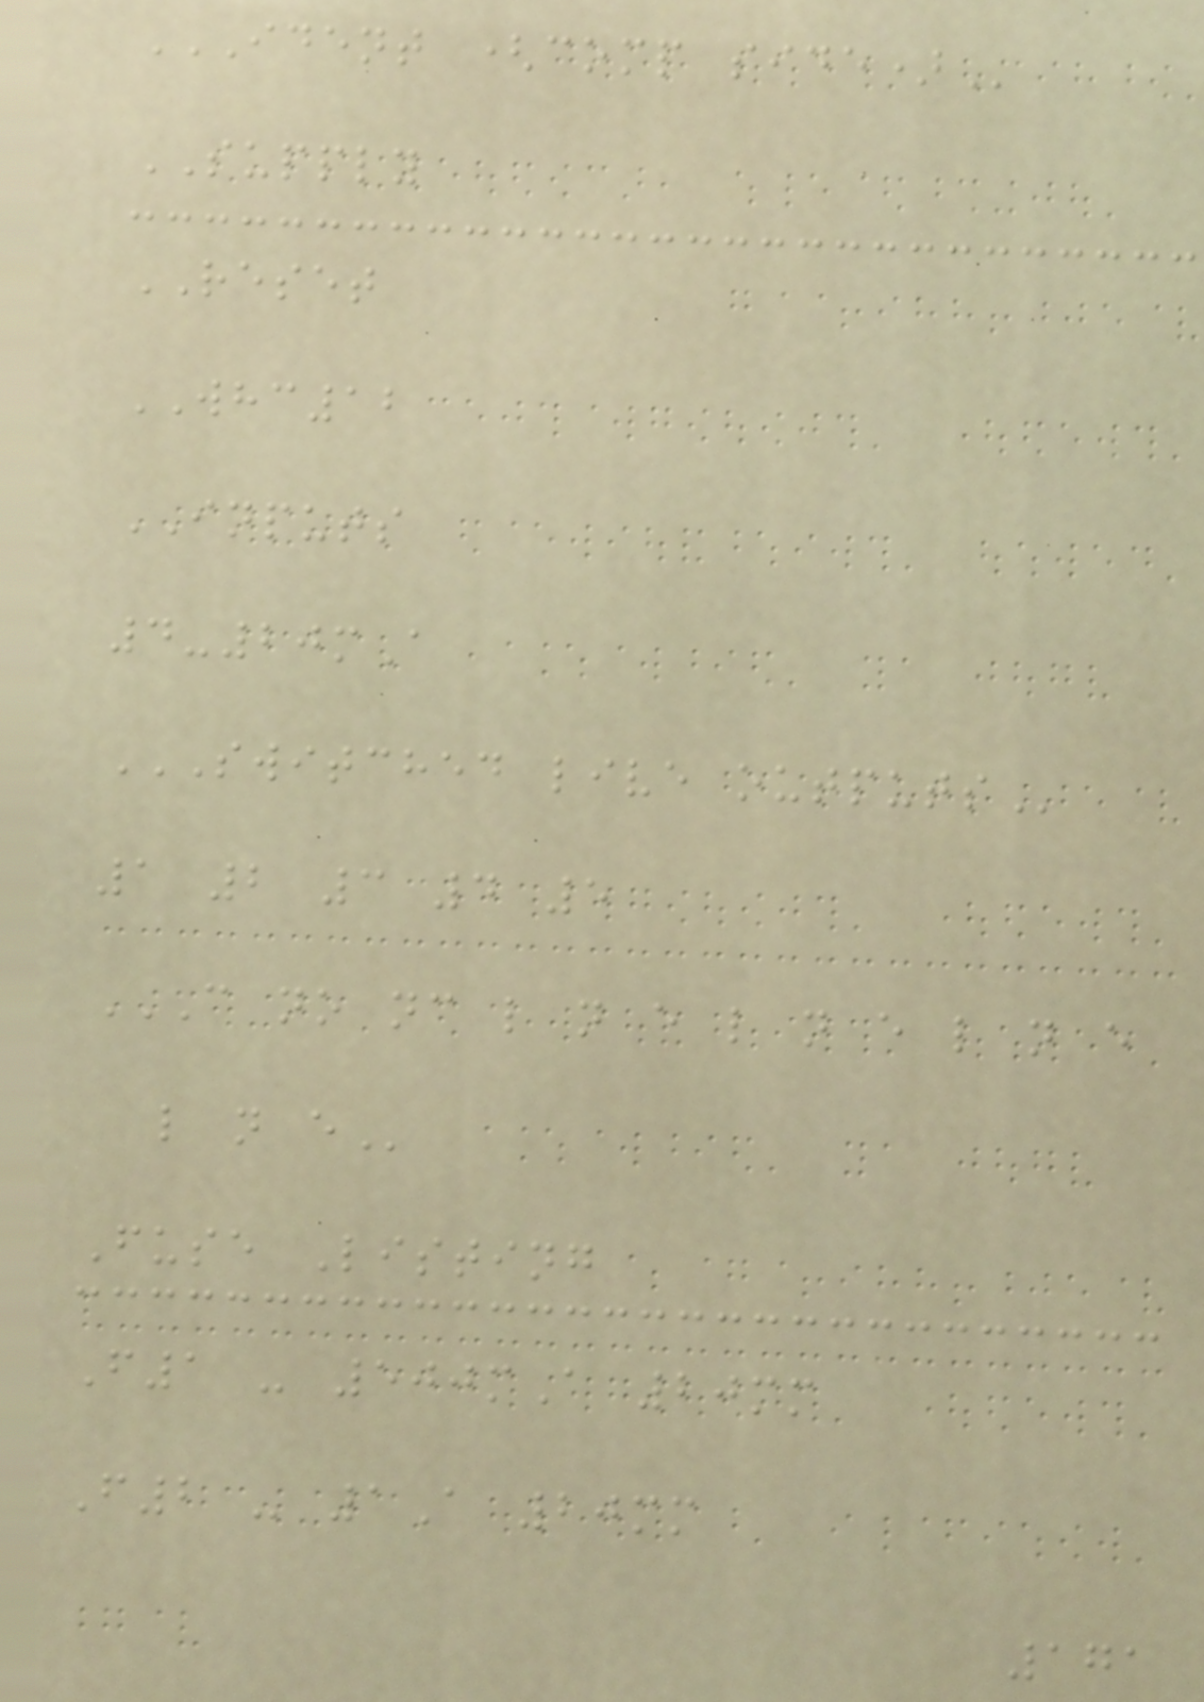IDENT (COMP SIDE)
SUPPLY
RESET
WHC12
INPUTS
4-20mA
SWITCHED LIVE OUTPUTS
1 2 3 4 5
C NO NC L N E L N E L N E
L N E
Fuse Listing
F1 - 500mA 20mm
F2 - 1A 20mm
171
